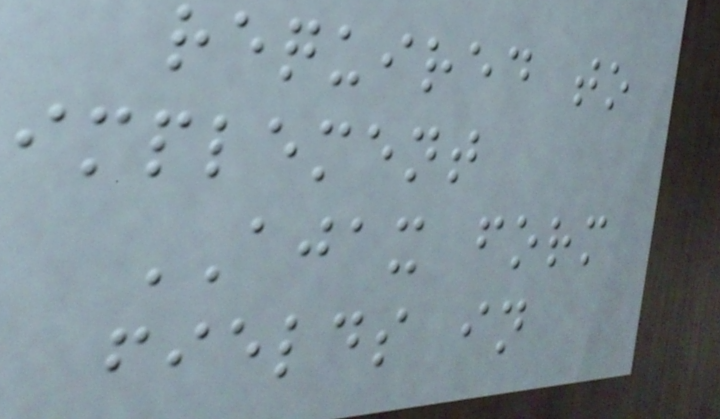required to
implement
AJAX form
fields in
